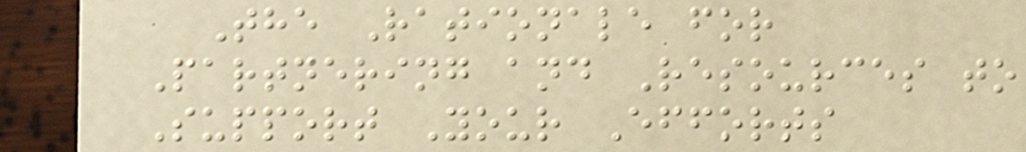The Rationale for
Partnering and Resources to
Support Your Efforts
